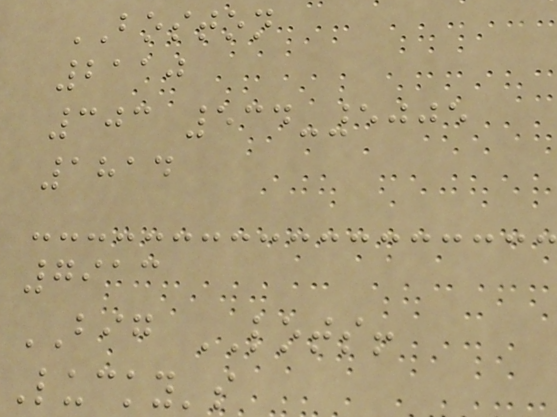BOSTON
2110
303 534-5005
1814
7913
BIG LOTS!
Lucky's
